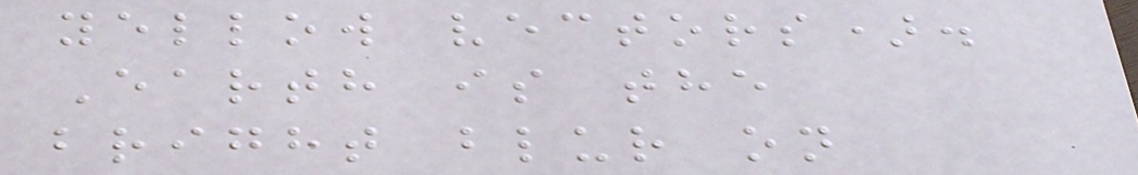yellow vectors).
Earth is the
bright blur on
